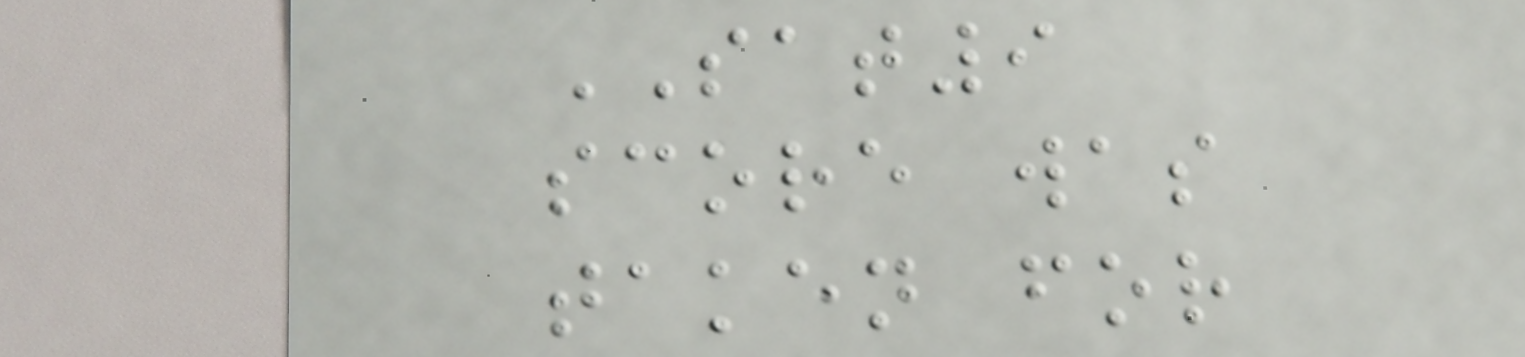SAT9
score was
taken for
